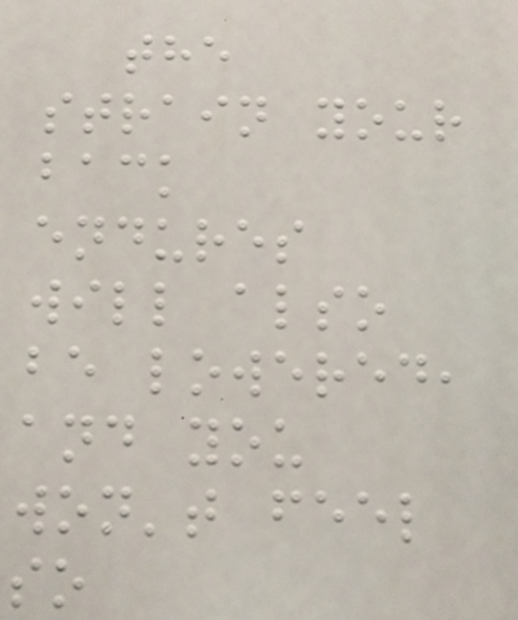the
strain your
back
endures
will also
be lowered,
and you
won't feel
so
